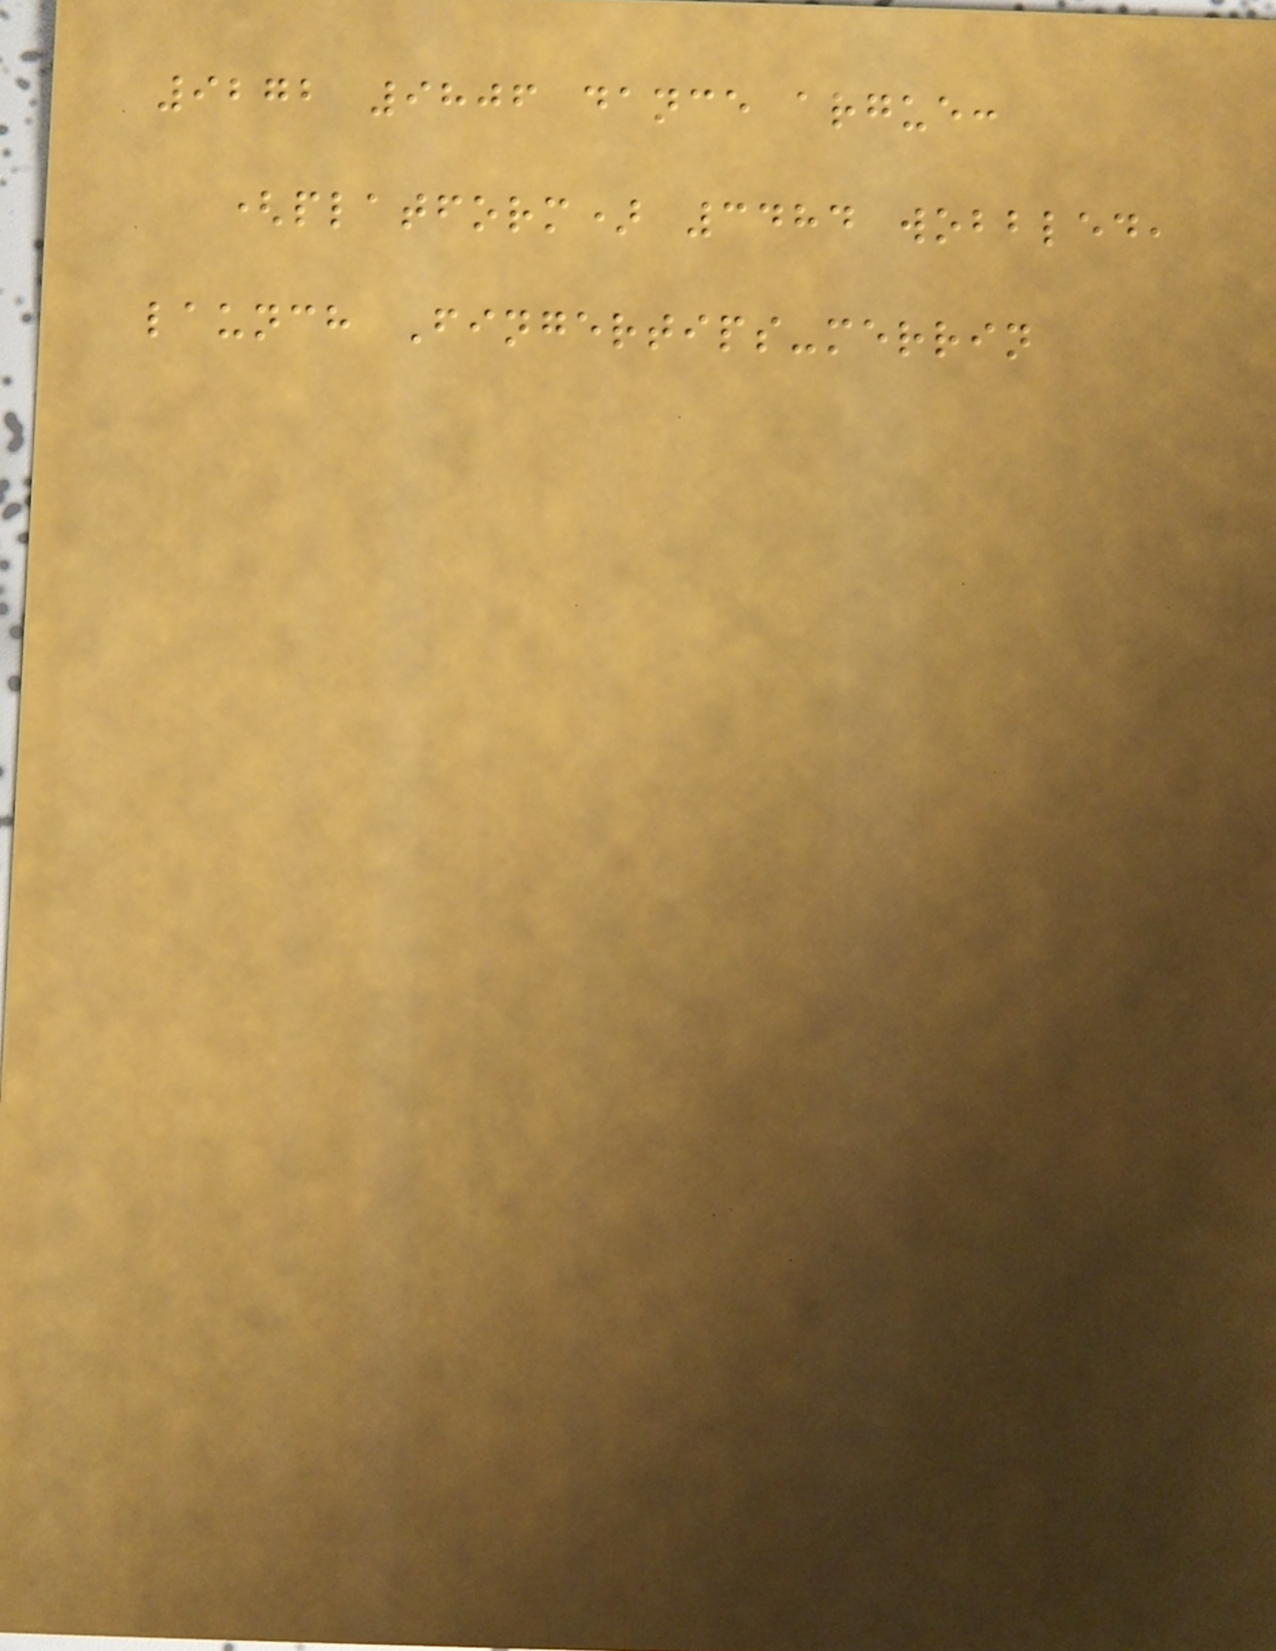9272 9806 dance argue:
(platform) 3484 wobbled,
launch Fingertips-merrin
